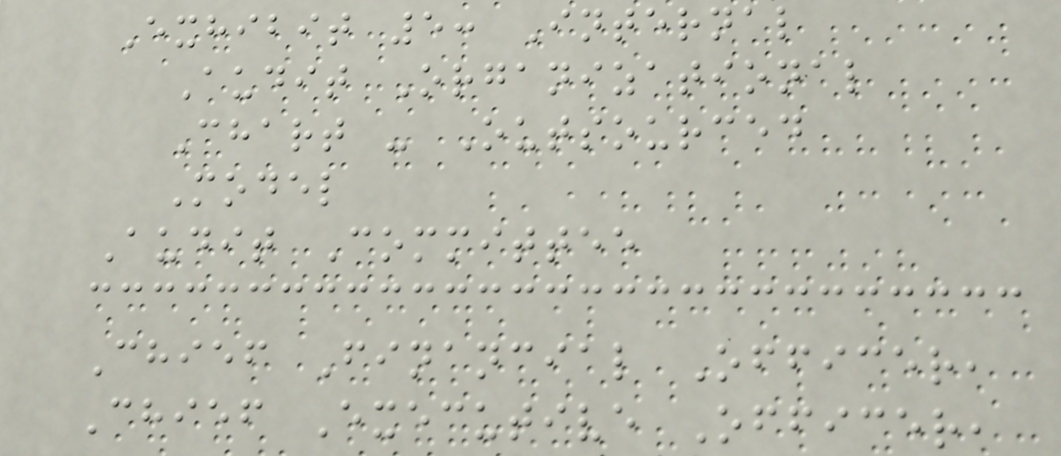Exhibit 5: Internal
Audit Organizational
Chart - Outsourced
Model
Audit Committee
Chief Financial Officer,
Chief Executive Officer,
